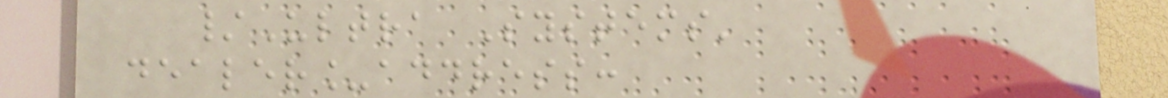/Ultra Systems'
dealer_address:
